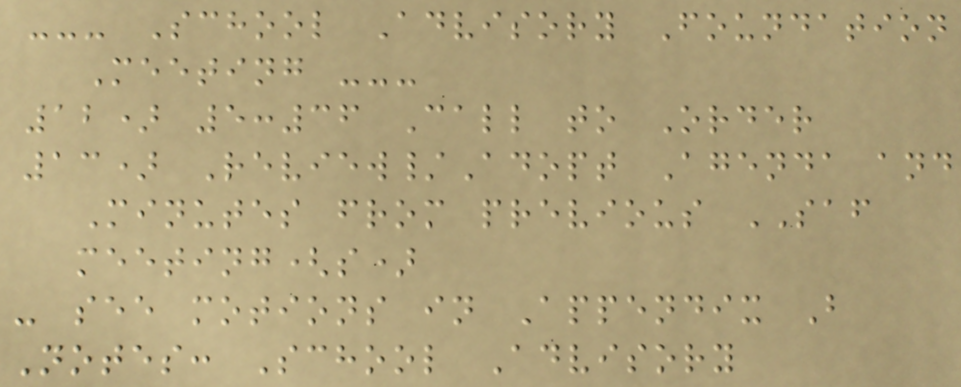--- School Advisory Foundation
Meeting ---
12) 5:36 Call to Order
13) Review/Adopt Agenda and
Minutes from previous SAF
meeting(s)
- see motions in Appendix B
Notes: School Advisory
